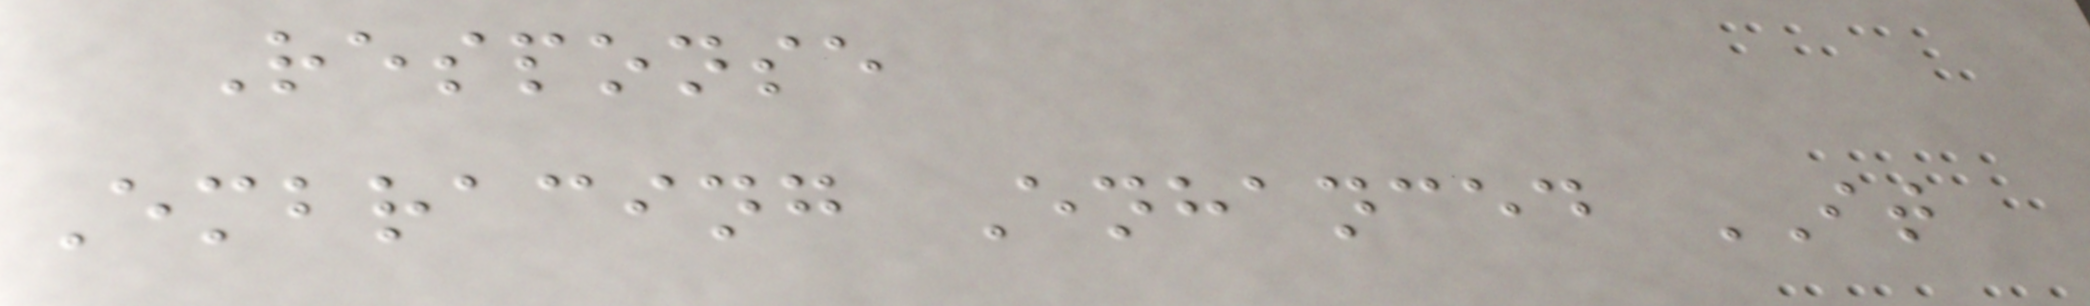Response
Embracing Enhanced IT
